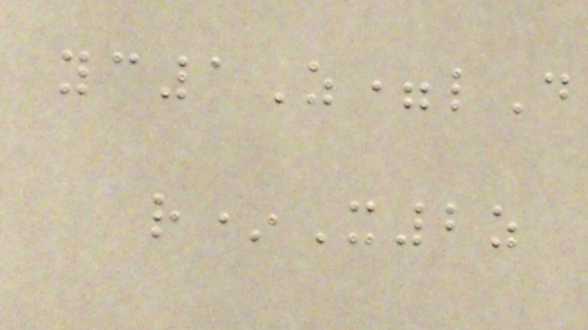yc1Z=lD
r*X2z
